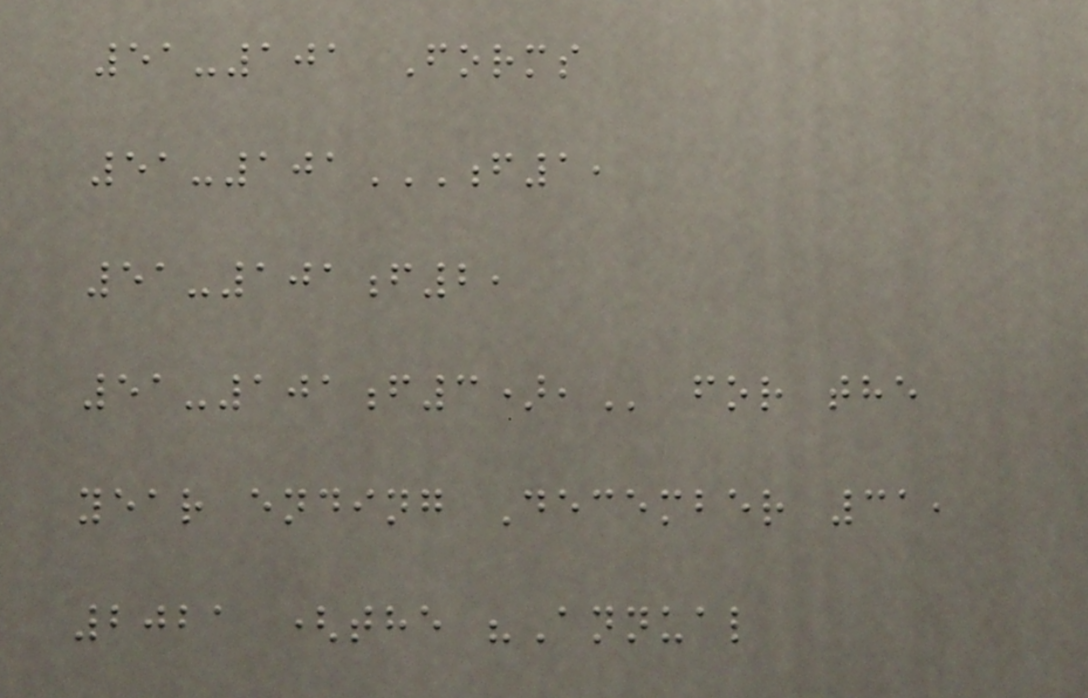51-101 Forms
51-101F1,
51-101F2,
51-101F3), for the
year ending December 31,
2021 (the "Annual
